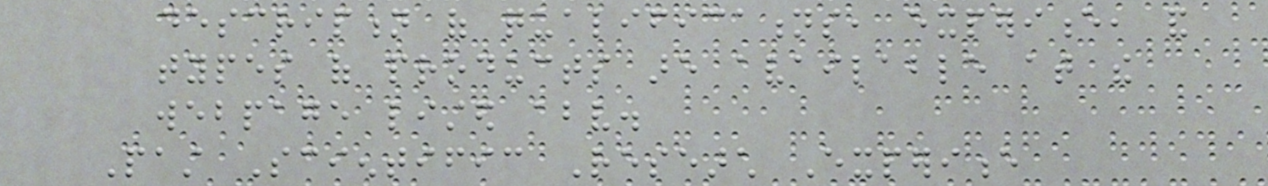description of qualifications, experience, and
types of products are available at the
webpage listed above.
Past Scientific Research Experience
